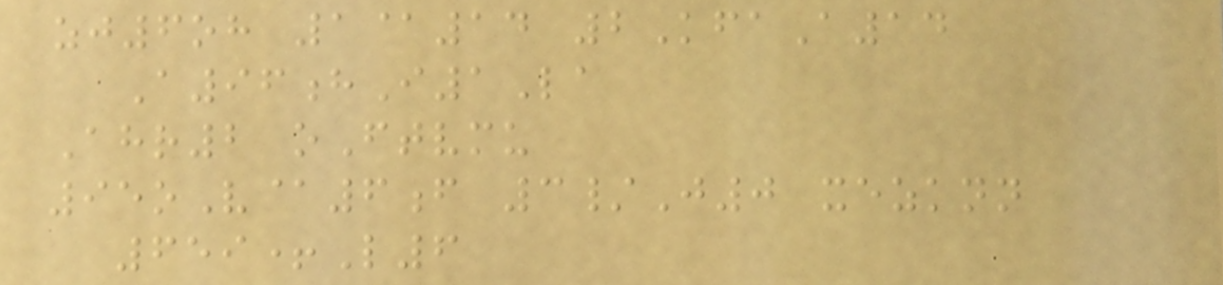zj6oh 1@14 2KfaA14
A96hI1La
Ahr2 oFtvmu
95oV@6f 3/J0 xezknn
659+L6
